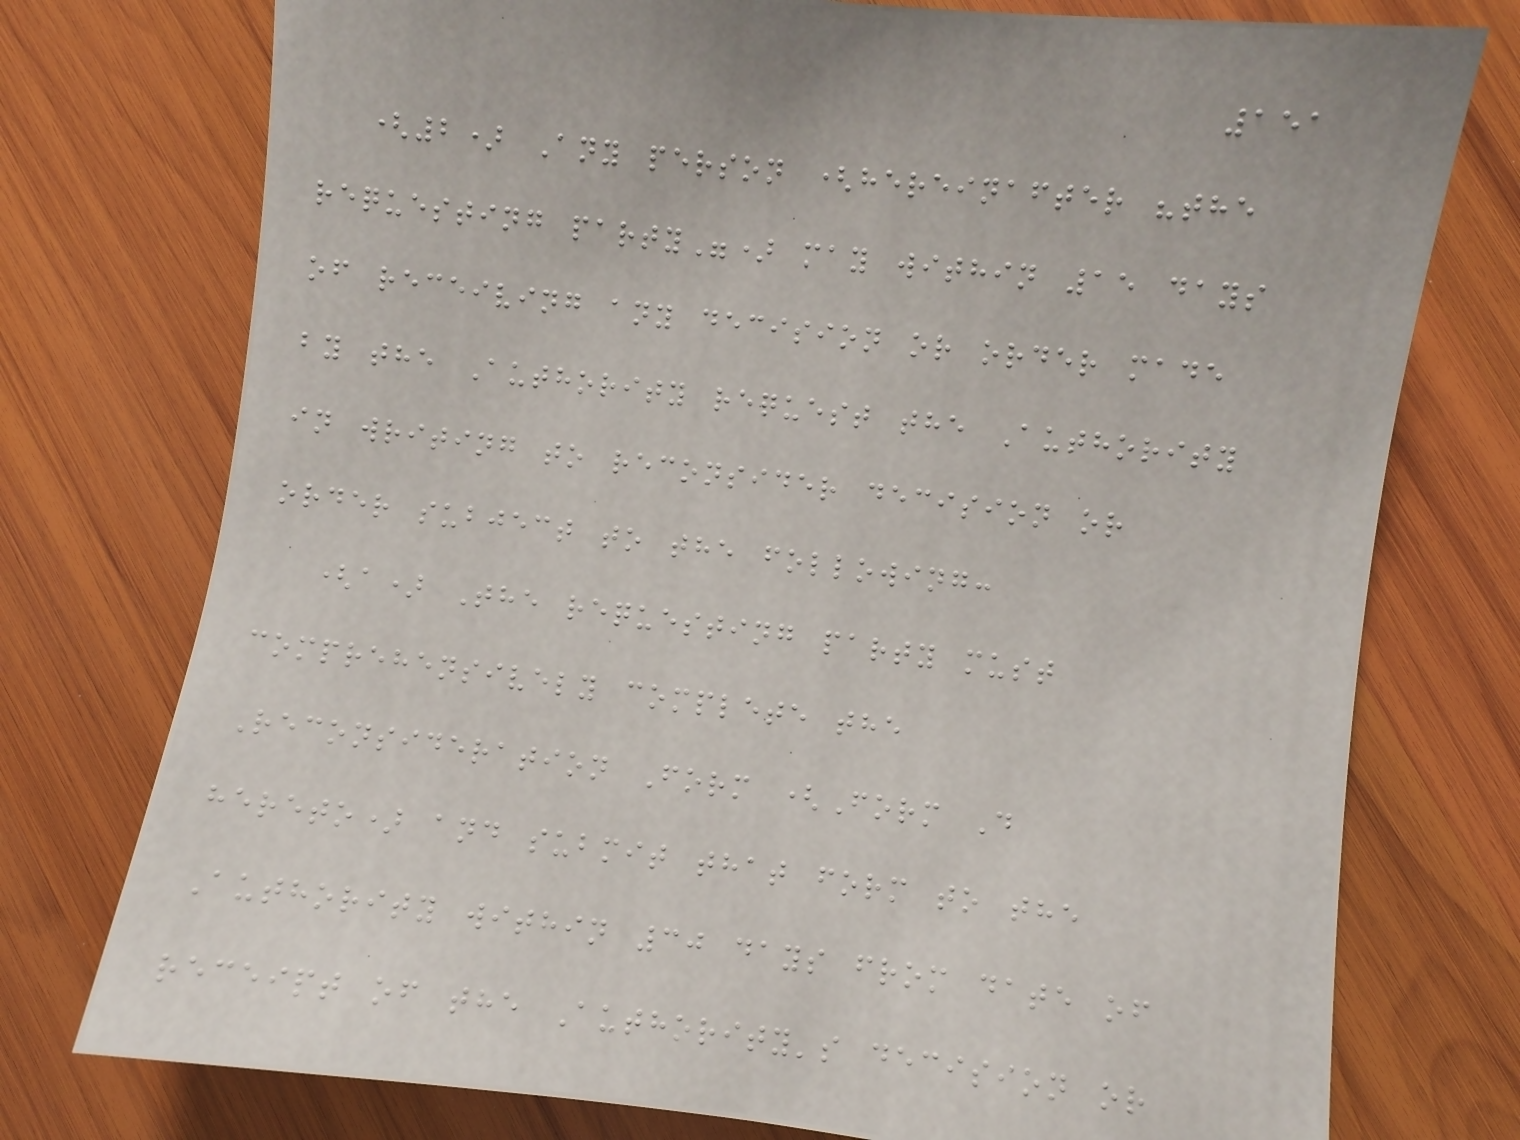151
(2) Any person (hereinafter "the
requesting party") may within 15 days
of receiving any decision or order made
by the Authority request the Authority
in writing to reconsider decision or
order subject to the following:
(a) The requesting party must
comprehensively complete the
Reconsideration Form (Form D
hereto) and submit that form to the
Authority within 30 days from date of
receipt of the Authority's decision or
